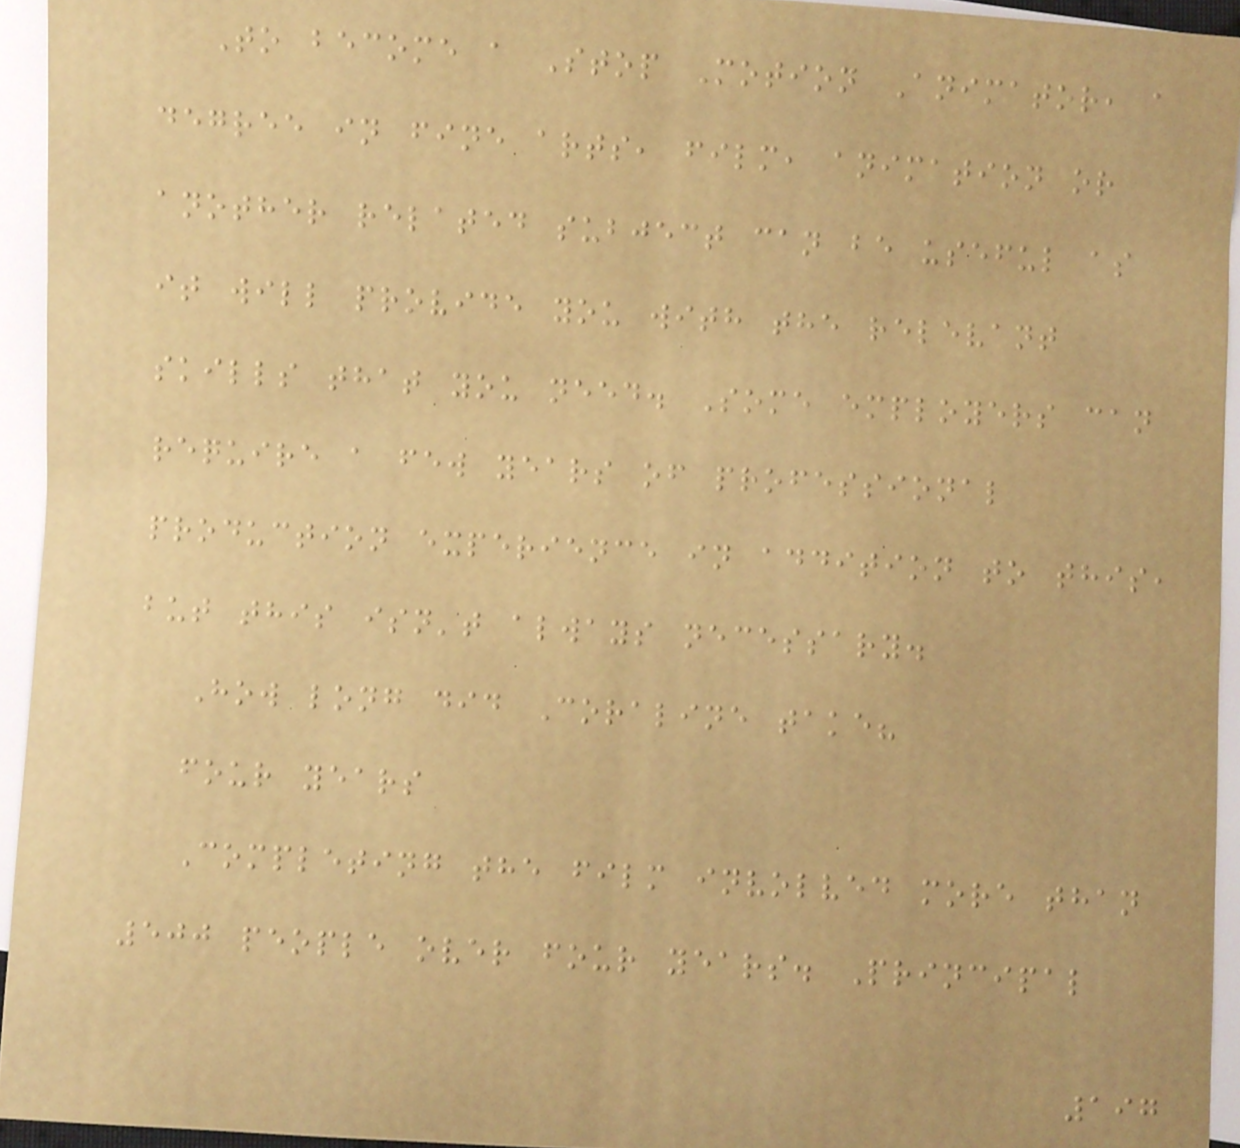To become a Stop Motion Animator, a
degree in fine arts, film, animation or
another related subject can be useful as
it will provide you with the relevant
skills that you need. Some employers can
require a few years of professional
production experience in addition to this,
but this isn't always necessary.
How long did Coraline take?
four years
Completing the film involved more than
500 people over four years. Principal
197
